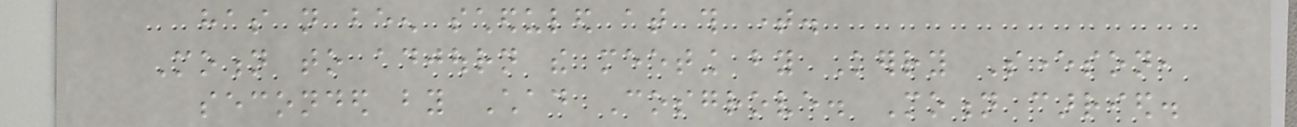has not been scheduled at this time.
Motion to adjourn the meeting by Kerry Severson,
seconded by Chad Cosgrove. Motion carried.
